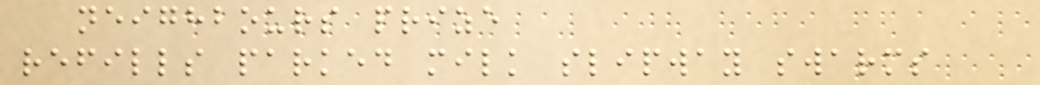neighbours prize
refills parked milk slipway swarms
